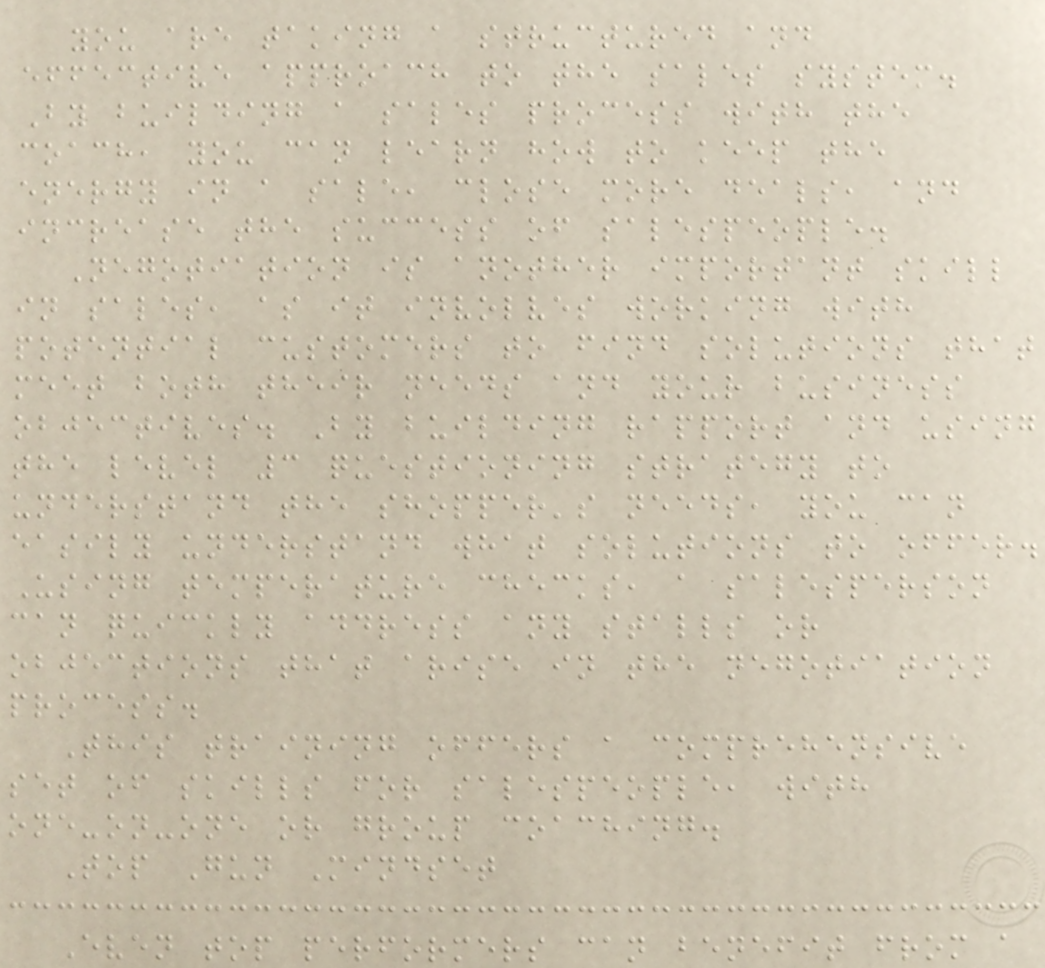you are taking a structured and
effective approach to the sales system.
By building a sales process with the
coach, you can learn how to keep the
energy in a sale, close more deals, and
increase the success of salespeople.
Negotiation is another important skill
in sales, as it involves working with
potential customers to find solutions that
meet both their needs and your business
objectives. By building rapport and using
the level 3 questioning strategy to
understand the shopper's needs, you can
easily understand what solutions to offer.
Using temperature checks, a salesperson
can quickly address any stalls or
objections that arise in the negotiation
process.
This training offers a comprehensive
set of skills for salespeople, with
one-on-one or group coaching.
Top Gun Mindset
Even top performers can benefit from a
